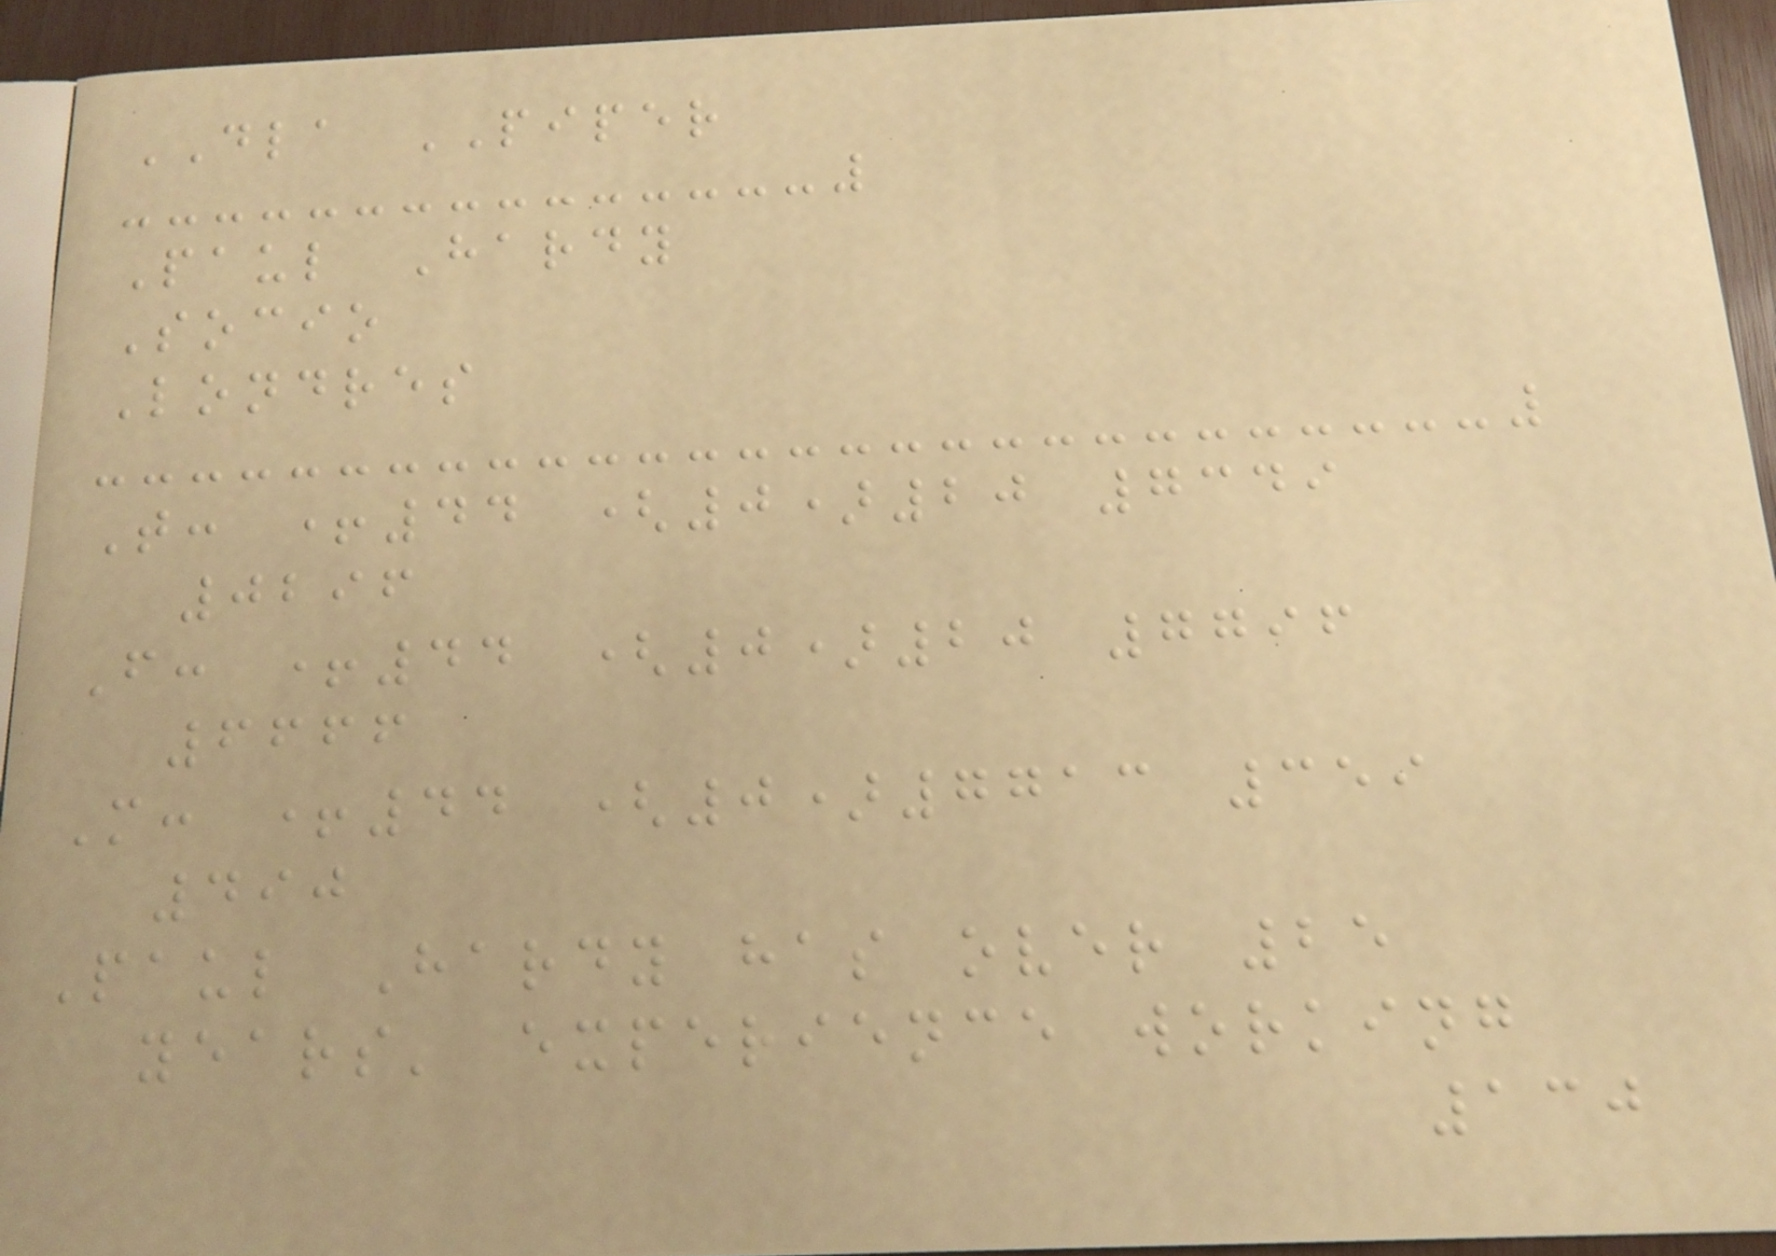DLA PIPER
Paul Hardy
Socio
Londres
T: +44 (0)20 7349
0296
F: +44 (0)20 7796
6666
M: +44 (0)7713 359
490
Paul Hardy has over 25
years' experience working
130
